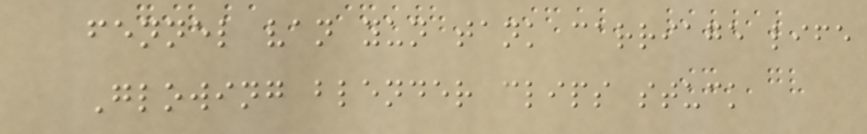fennel van yun tank carriage life
Glowing blender clips stuck
